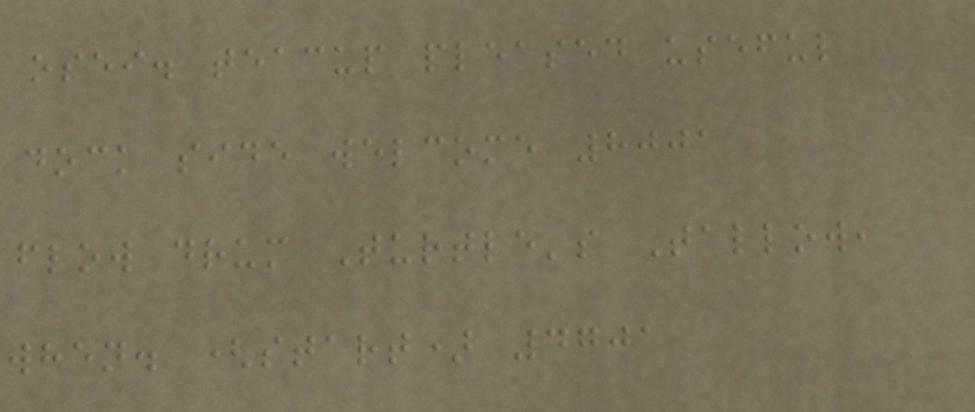osei. teacup pleased useful
dock side welcome 8001
flow drum Turtle's Tallow,
when. (start) 4701
